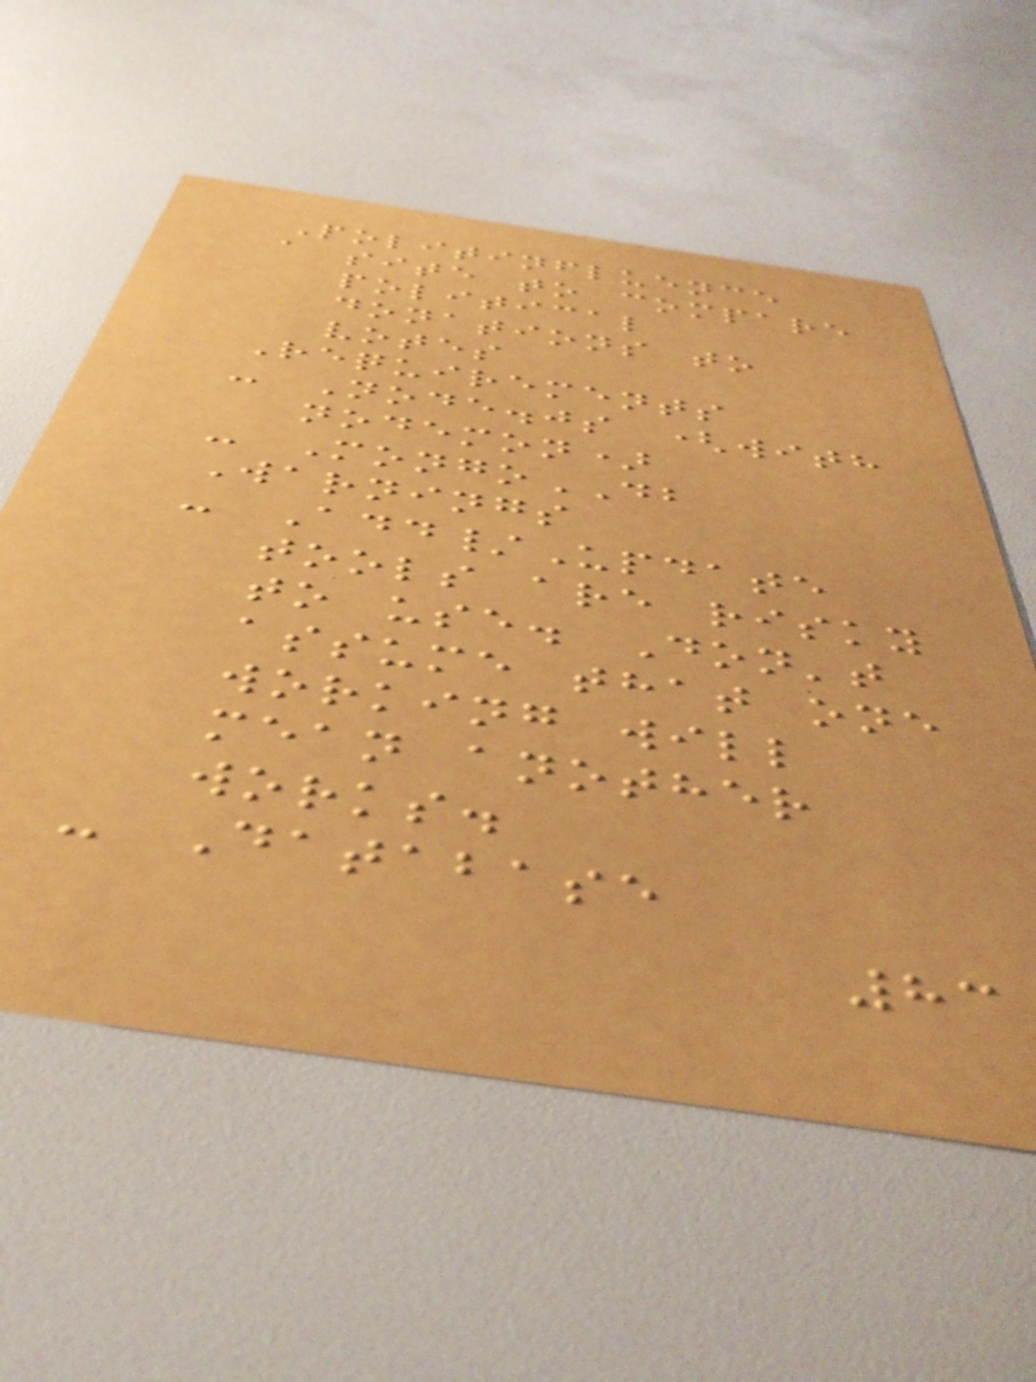Politinfluence
a site to compare
political
donations to
votes
Requirements
- Node.js (with
nodemon)
- MongoDB
Warnings
- Add/Update
tools are risky
to use. Don't
assume that one
working will
mean another
works.
- Database
83
